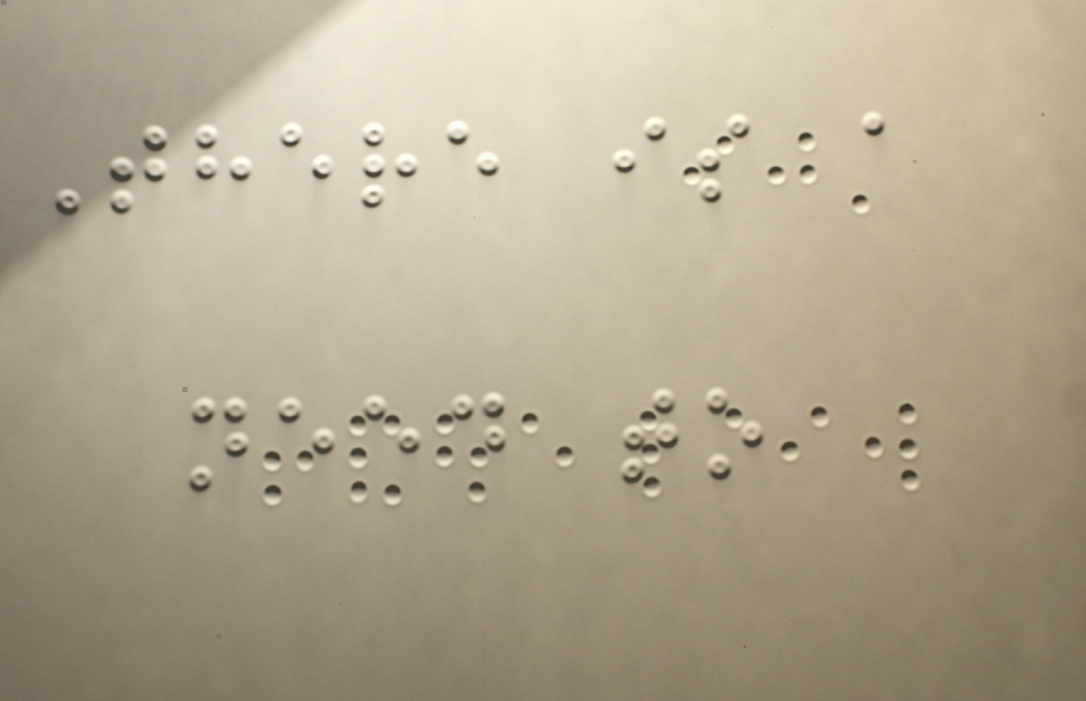There is a
need to
